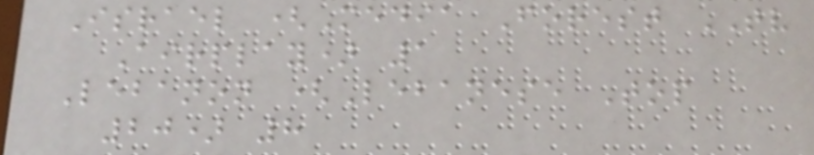Israel (Media Forest TV
Airplay) 1
Lebanon (Lebanese Top
20) 8
